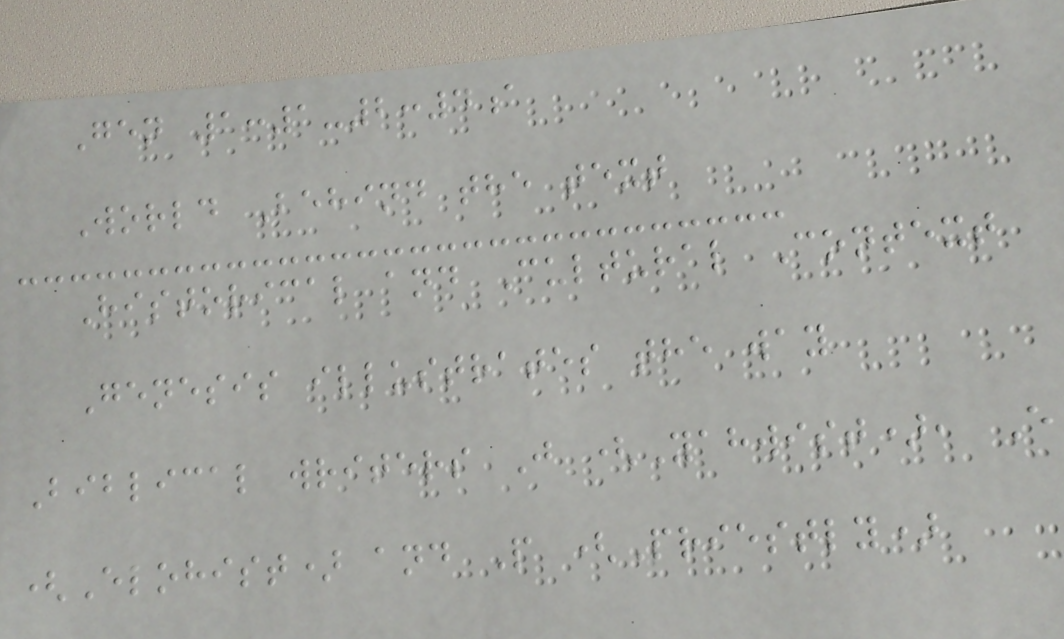Gen 1:1-2:4a
World Behind the text
Historical and Cultural Context
Genesis illustrates the way
Biblical writers J (Yahwist), E
(Elohist) and P (Priestly)
